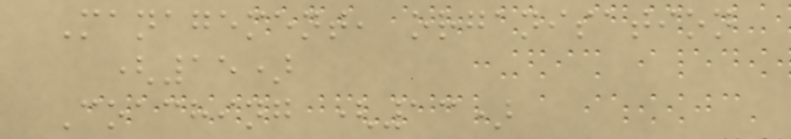Management, organisation
(15)
Coaching (13)
